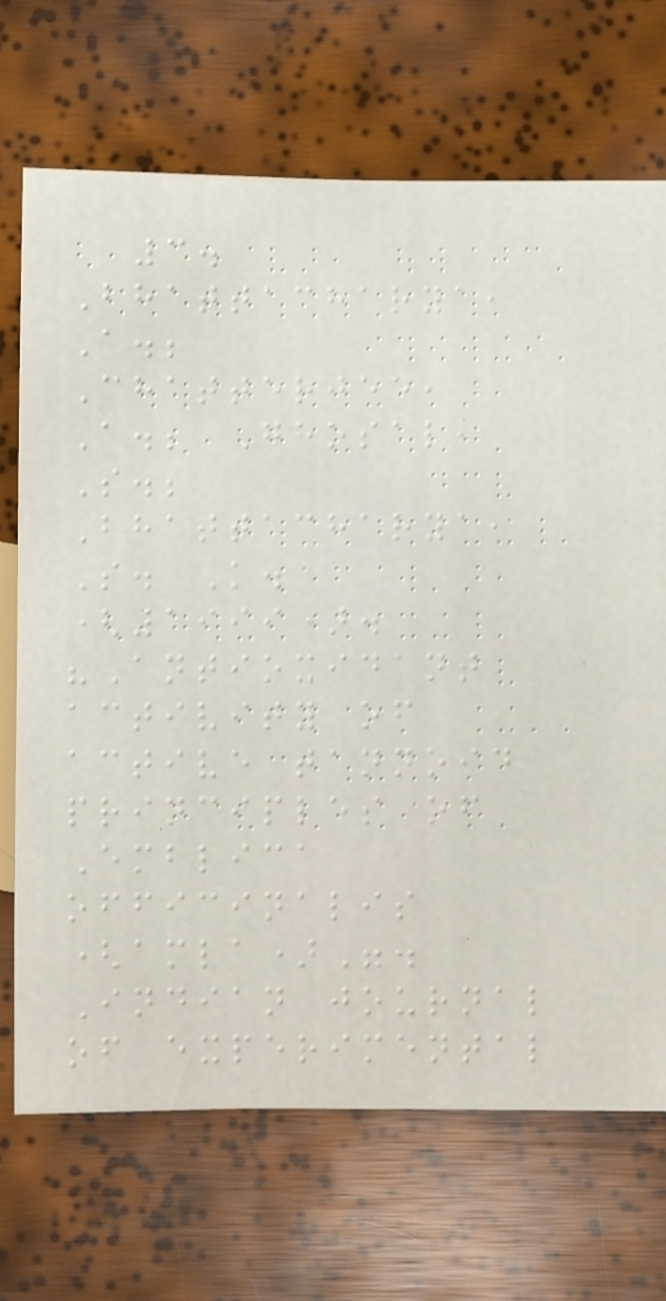3.
Bhattacharya,
A.;
Chatterjee,
A.; Ghosal,
S.;
Bhattacharya,
S. K.
(1999).
"Antioxidant
activity of
active tannoid
principles of
Emblica
officinalis
(amla)".
Indian journal
of experimental
